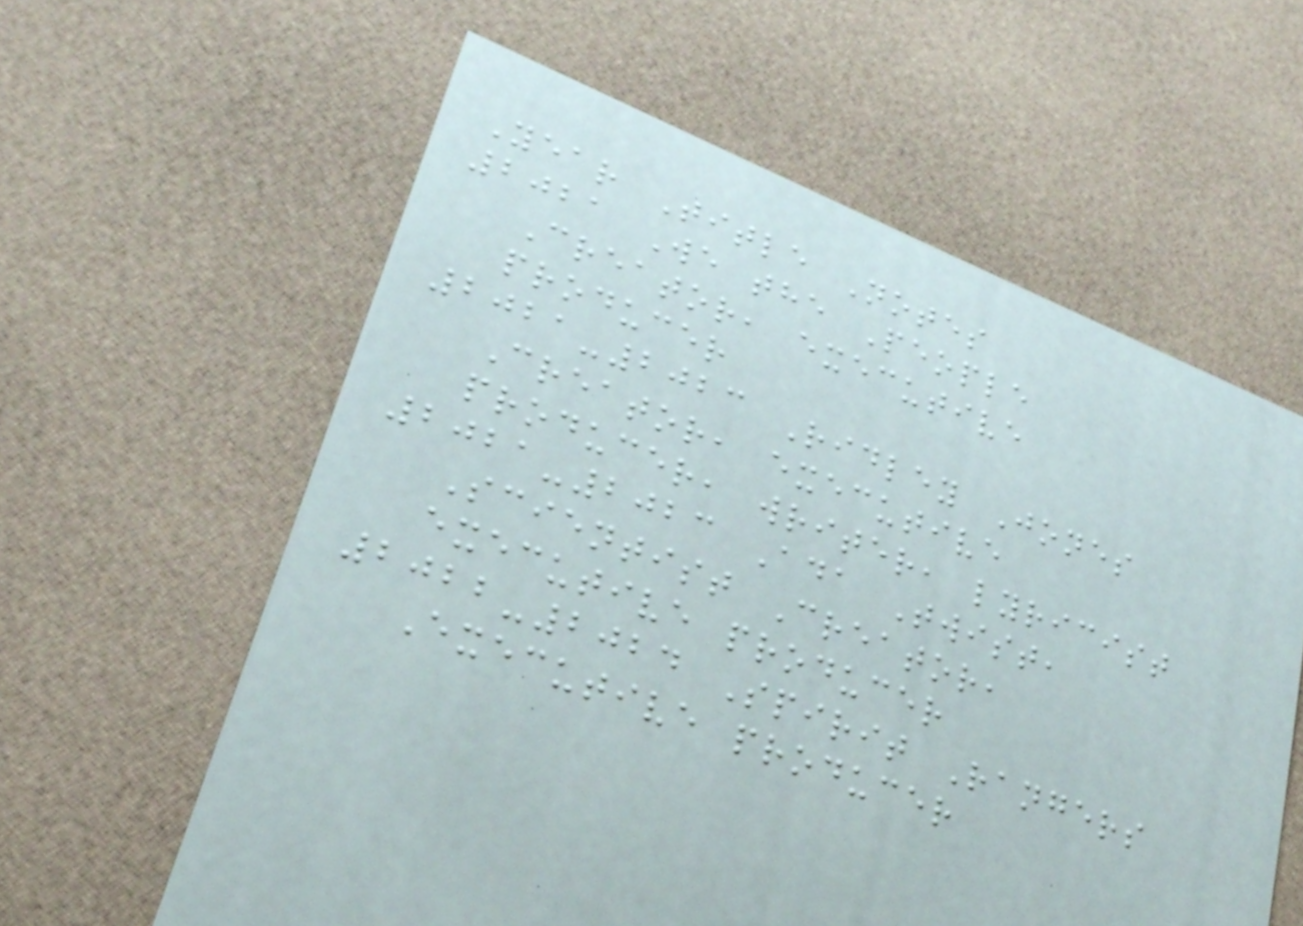Year Title Notes
2021 We the People
Creator, executive
producer
2021-2023 Ridley Jones
Creator, executive
producer, writer, lyricist
2021-2023 Ada Twist,
Scientist Creator,
executive producer
2022-2024 Spirit Rangers
Executive producer
